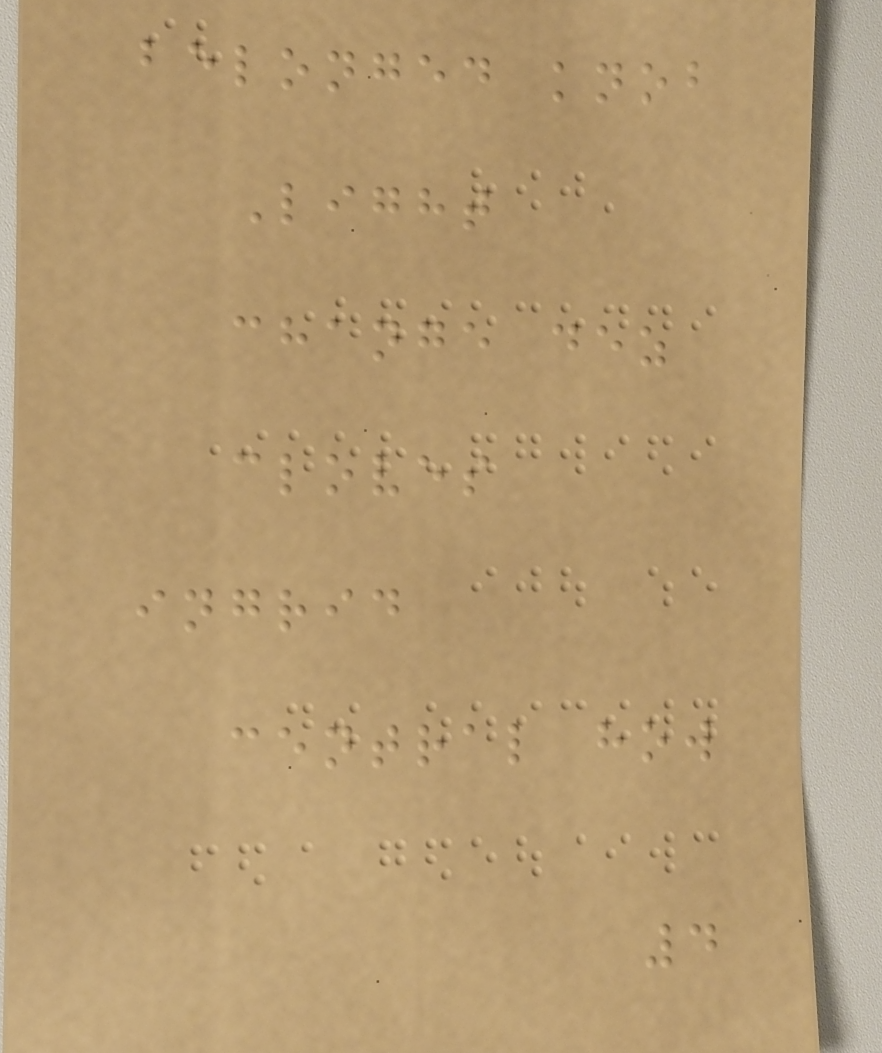belonged knob
Light
change dez
cloves
ingrid
central how
4
